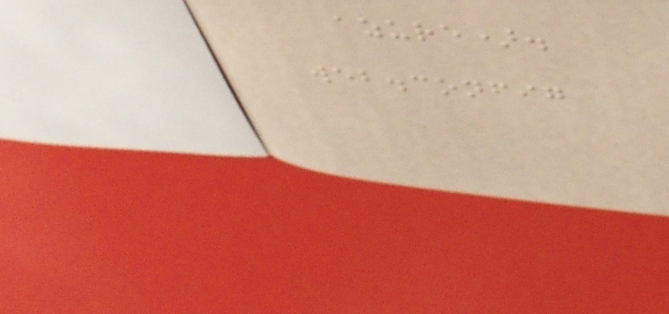azure).
web.config
